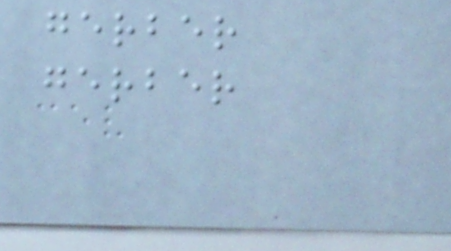gerber
gerber
